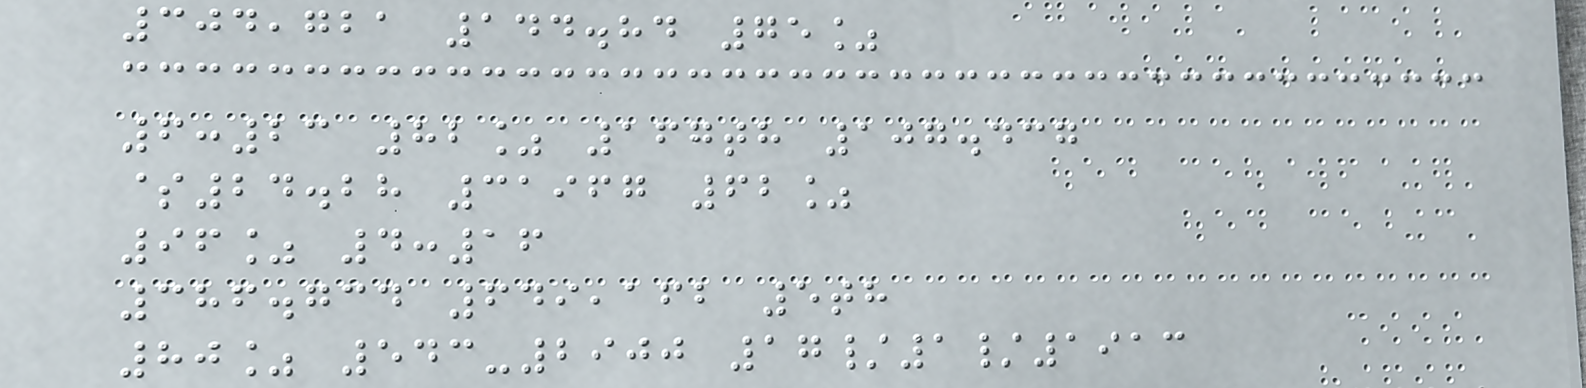304,721 144.84 75%
6:23 82% 167th 107.437
$24.28 31967 62%
96% 4:16
386.734 649,162 5th
80% 543-2900 17/1/1913
